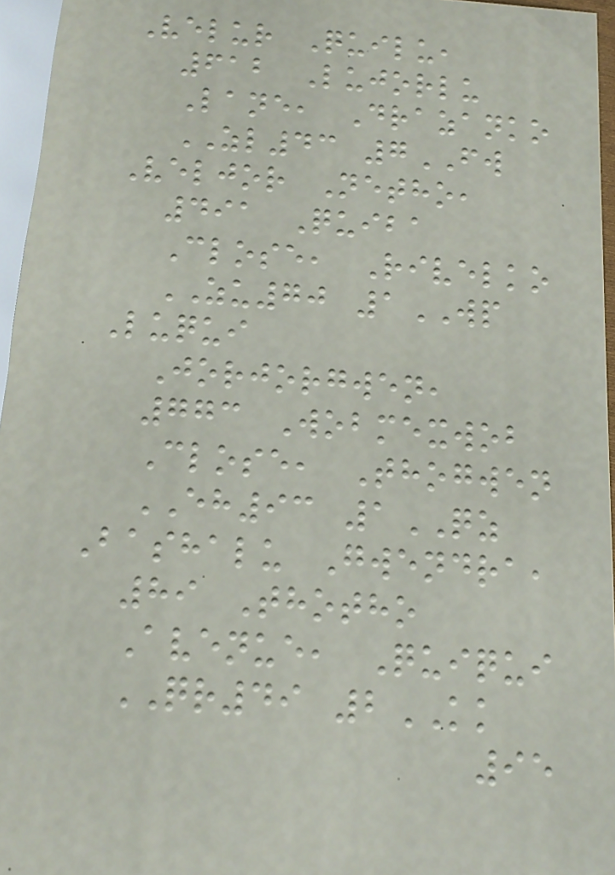Velur Quilu,
612 Lujorlu
Lane, Drazanko
ZL43 7FW
Veljor Netho,
491 Quiba
Close, Rivelko
ZU70 1WP
Luqui
Jorjorgwen,
773 Wobmexwob
Close, Thogwen
EH93 1QZ
Bashalu Gwendra,
89 Thotho
Avenue, Quiqui
QR49 2KK
95
